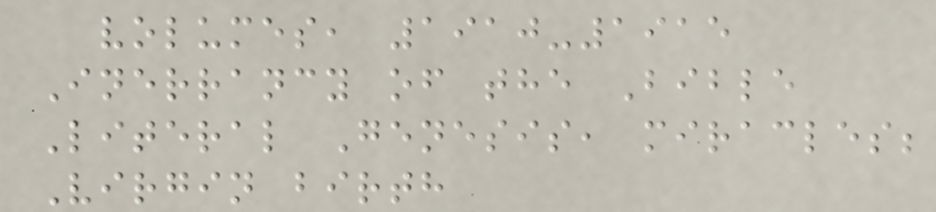volumes, 1910-1915
Inerrancy of the Bible
Literal Genesis, miracles;
Virgin birth
